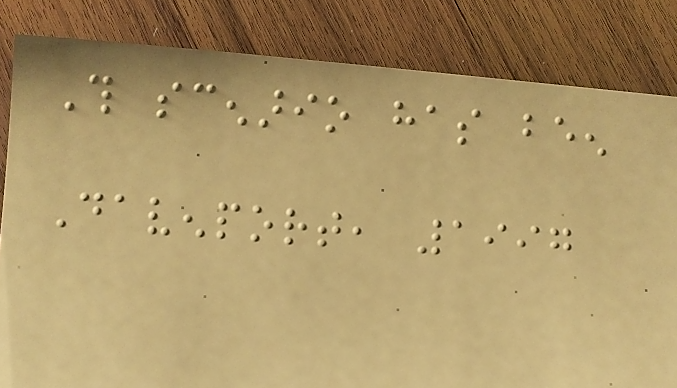This scenario has been
Davenport, 1997
